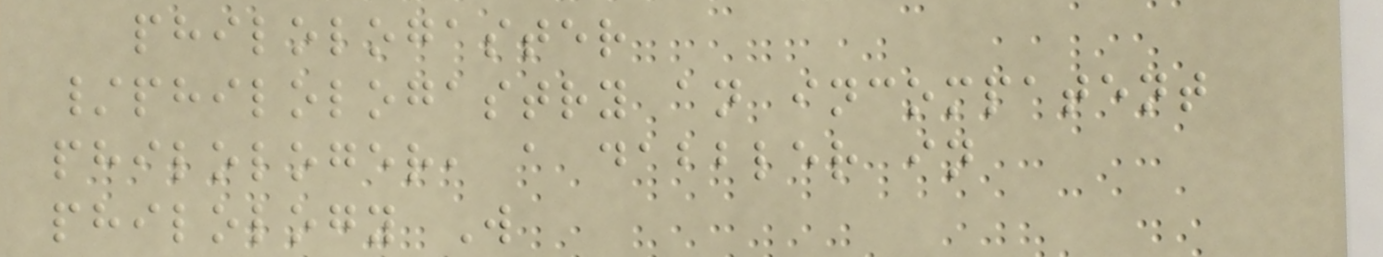philologaster
/philologastry an incompatent
philologer, a dabbler in
philology W
